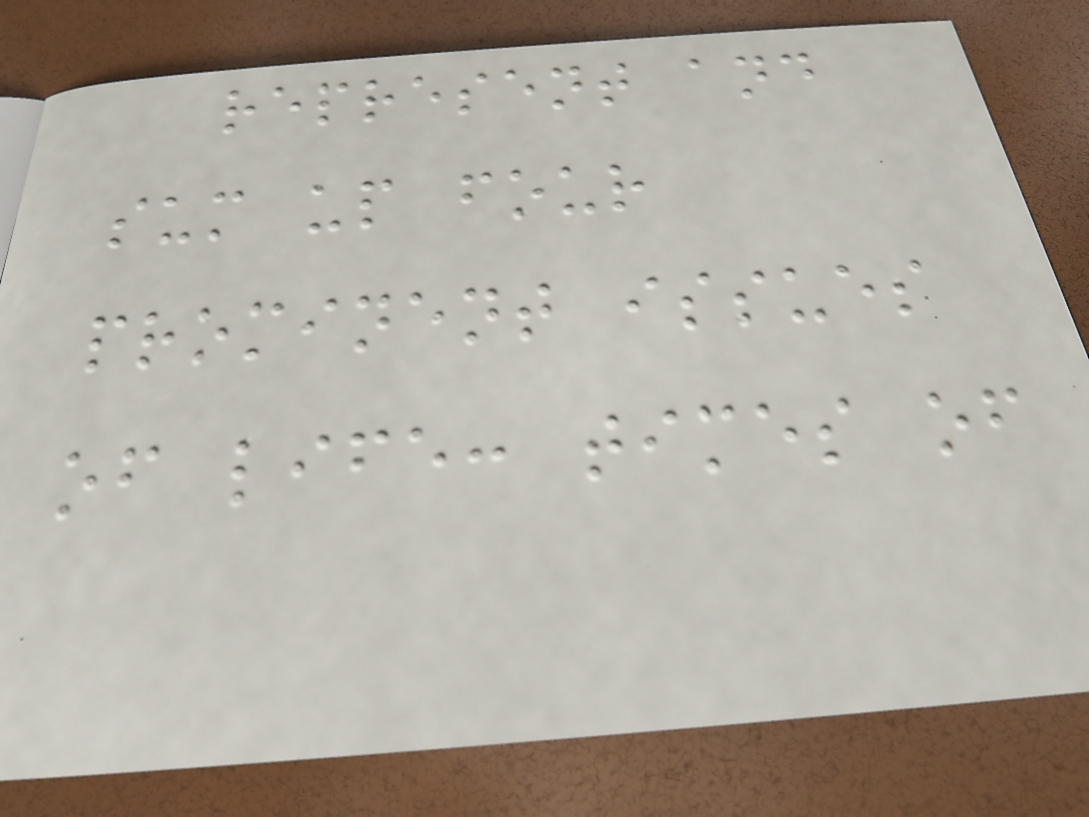represent and
sum up four
prominent issues
of life: times of
